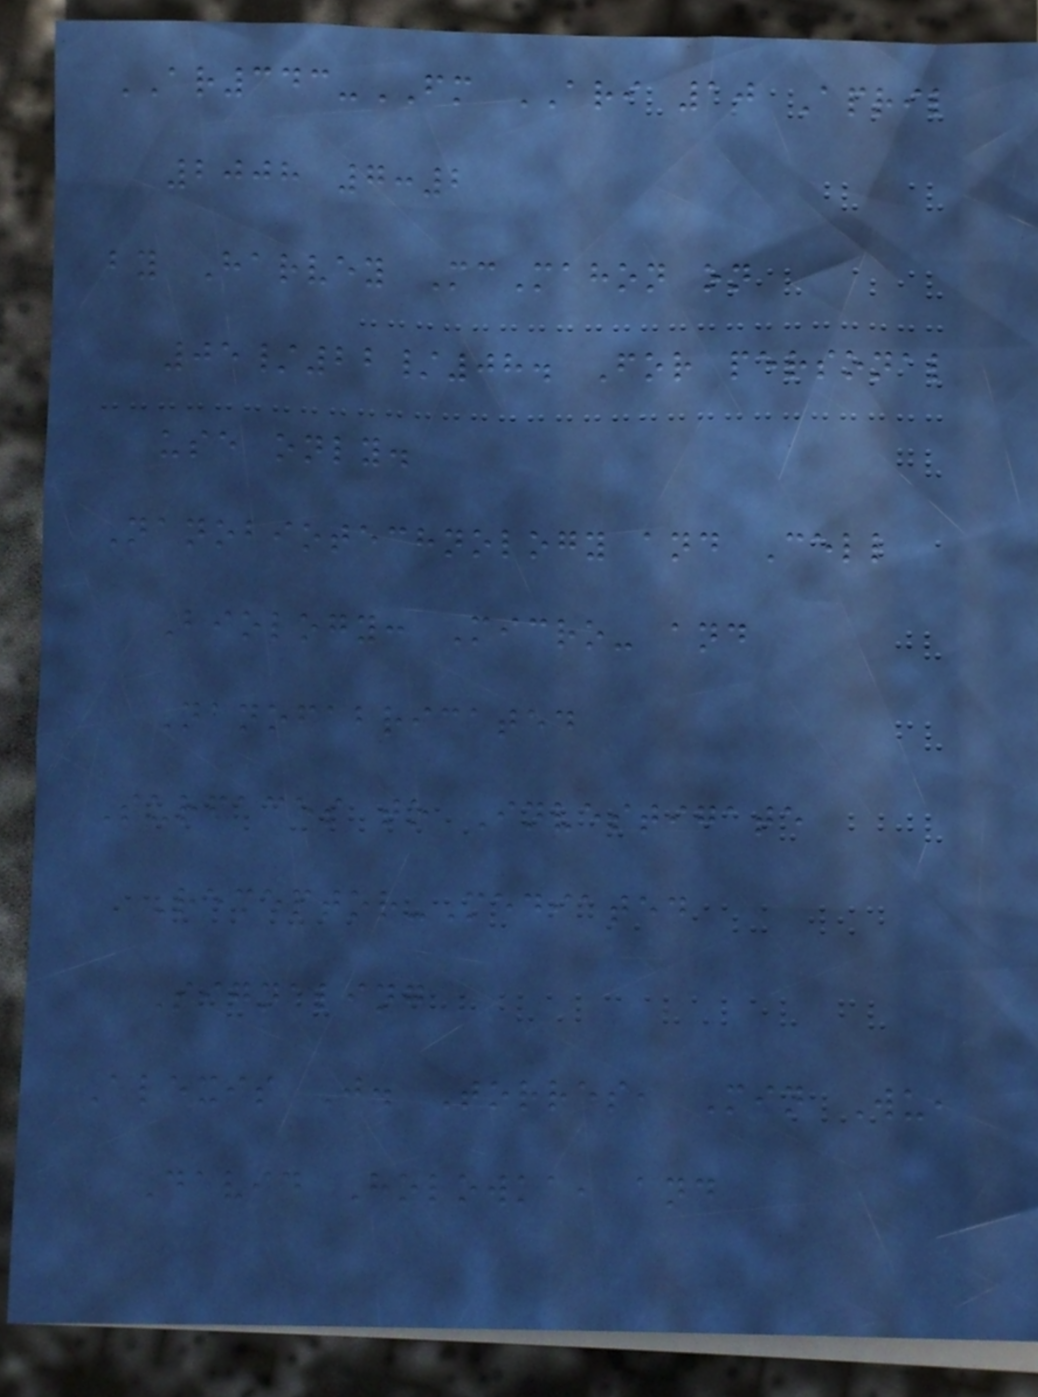AR343-FM ARI 10 April
2008 7:2
by Harvey McMahon on
05/22/08. For personal
use only.
Nanobiotechnology and Cell
Biology: Micro- and
Nanofabricated
Surfaces to Investigate
Receptor-Mediated
Signaling
Alexis J. Torres, Min Wu,
David Holowka, and
